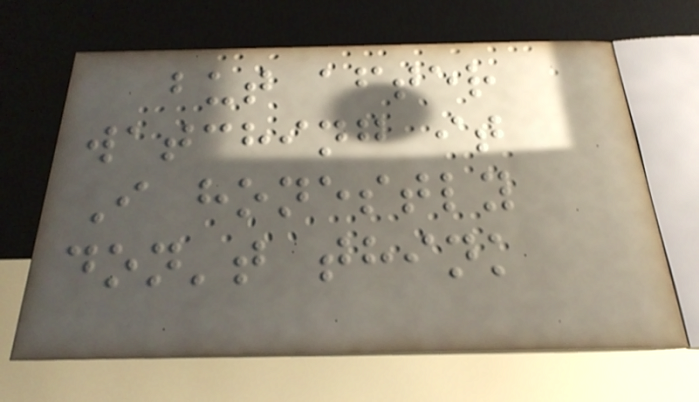but after
watching it
I honestly
don't think
